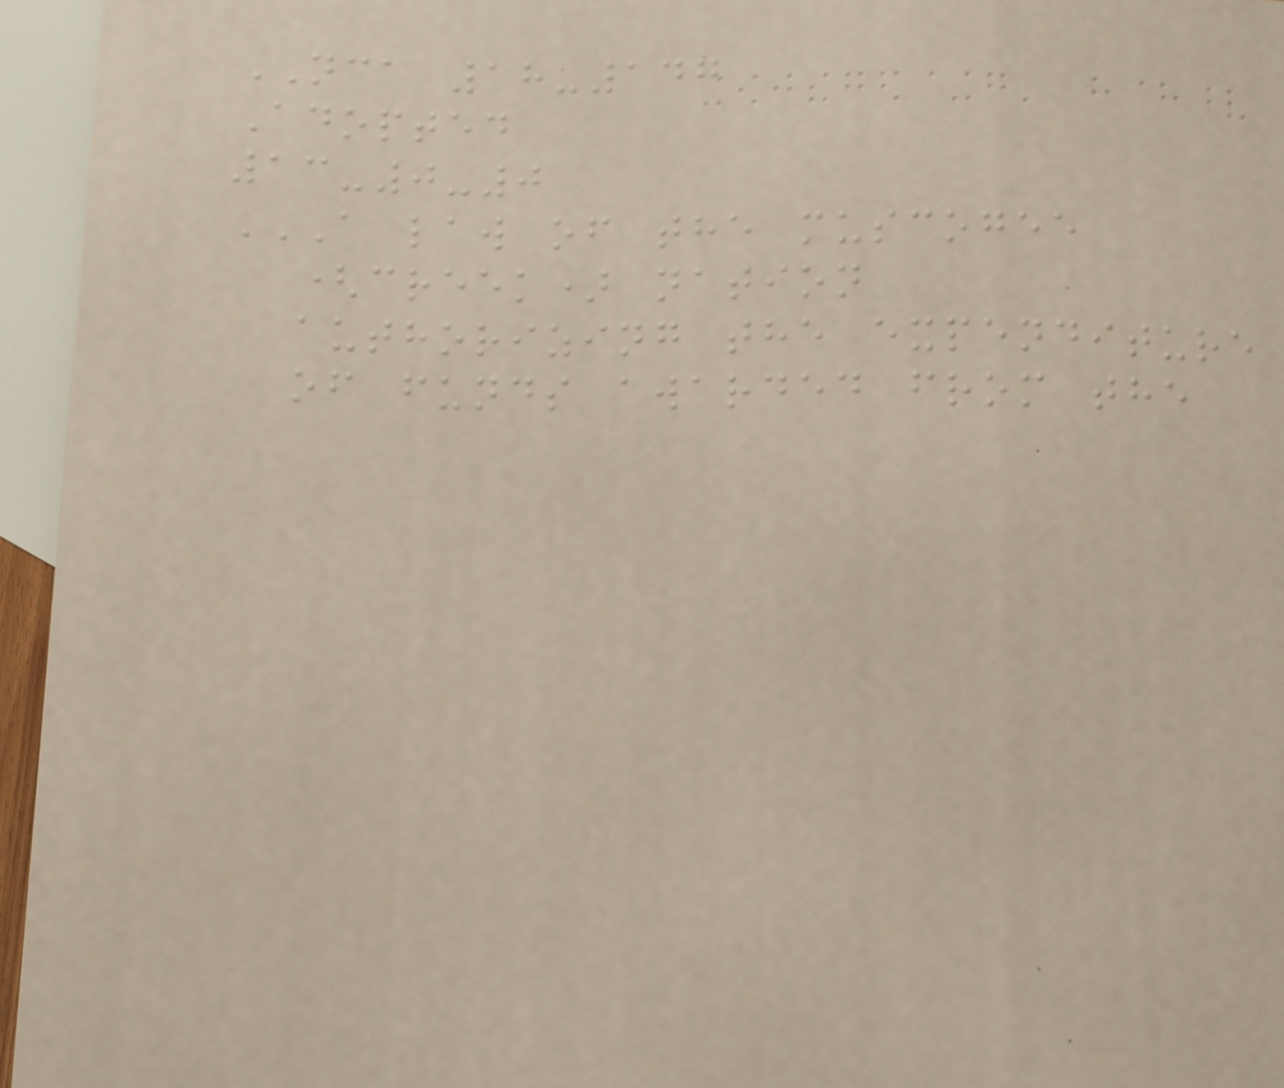NCA 18-147
Adopted
13-0-0
A LAW OF THE MUSCOGEE
(CREEK) NATION
AUTHORIZING THE EXPENDITURE
OF FUNDS AWARDED FROM THE
